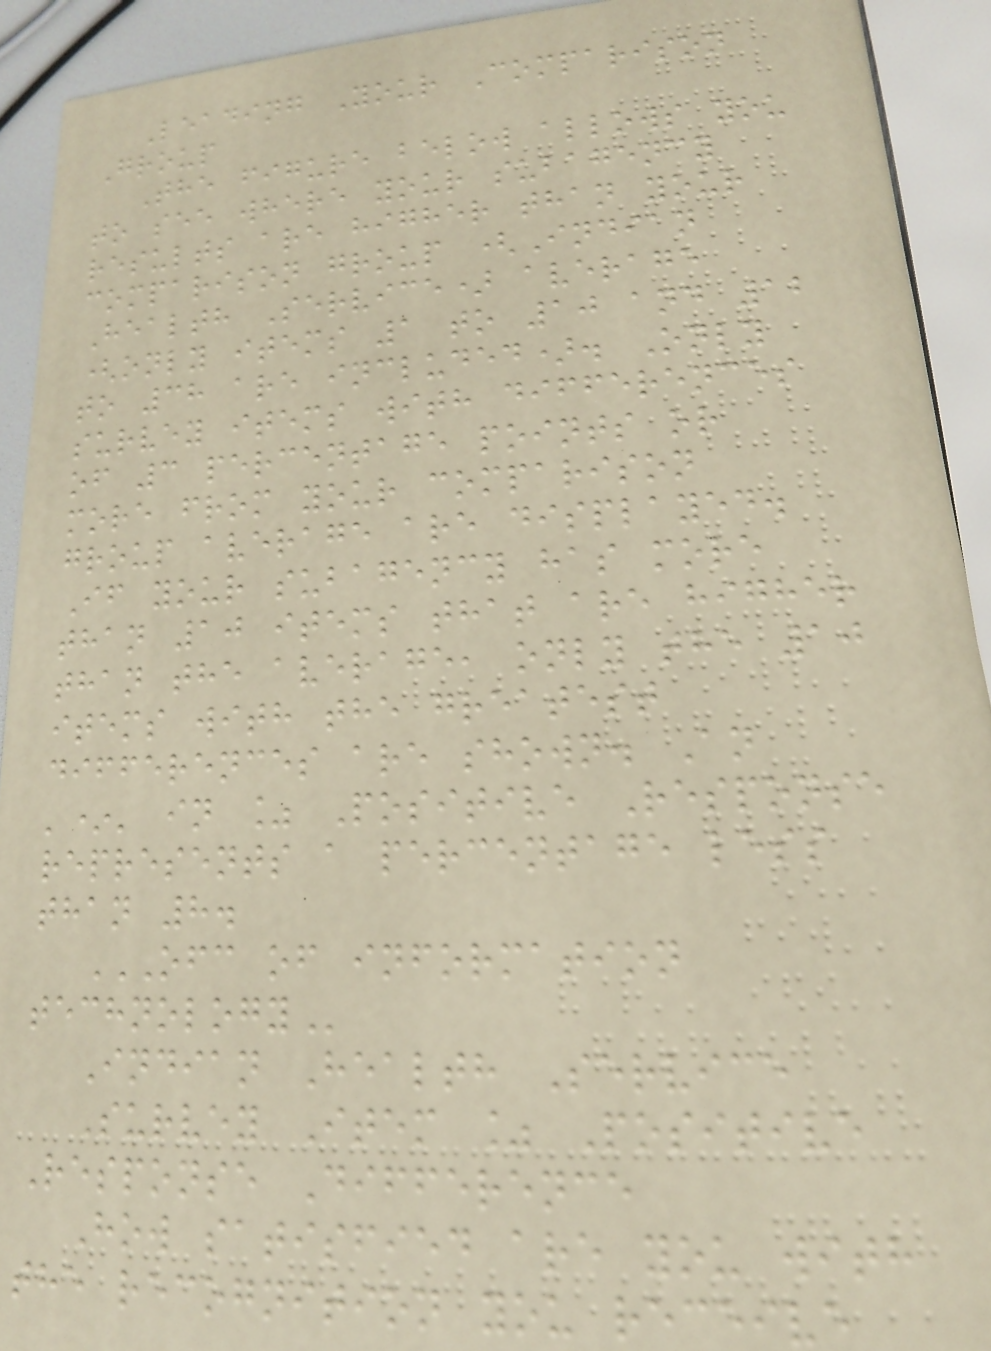Leading Your Comparison
Group
The figure below allows you
to see where your subagency
results are higher than your
comparison group (Indian
Health Service) average
(only items 1 to 10 and 12
to 38 are included). Only
survey items with differences
of 3 percentage points or
more from your comparison
group average are displayed.
If your subagency has more
than 10 items that are higher
than the average, only the 10
items with the greatest
differences are shown. An
'*' in % Positive Response
represents a percentage less
than 8.
OFC OF INFORMATION
TECHNOLOGY
Indian Health Service
Survey Item % Positive
Response Difference
How satisfied are you with
the recognition you receive
